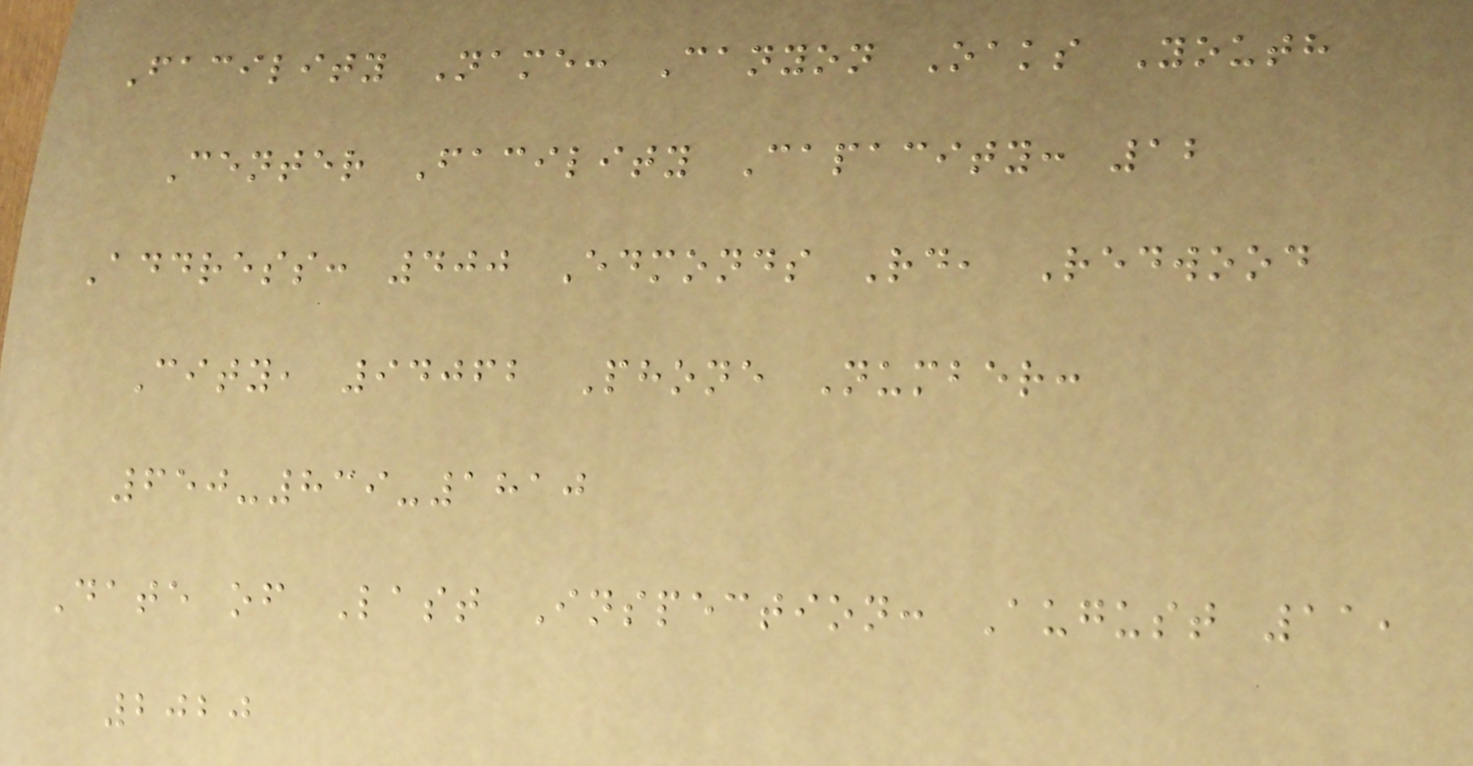Facility Name: Canyon Oaks Youth
Center Facility Capacity: 12
Address: 400 Edmonds Rd, Redwood
City, 94062 Phone Number:
650-839-1810
Date of Last Inspection: August 11,
2020
